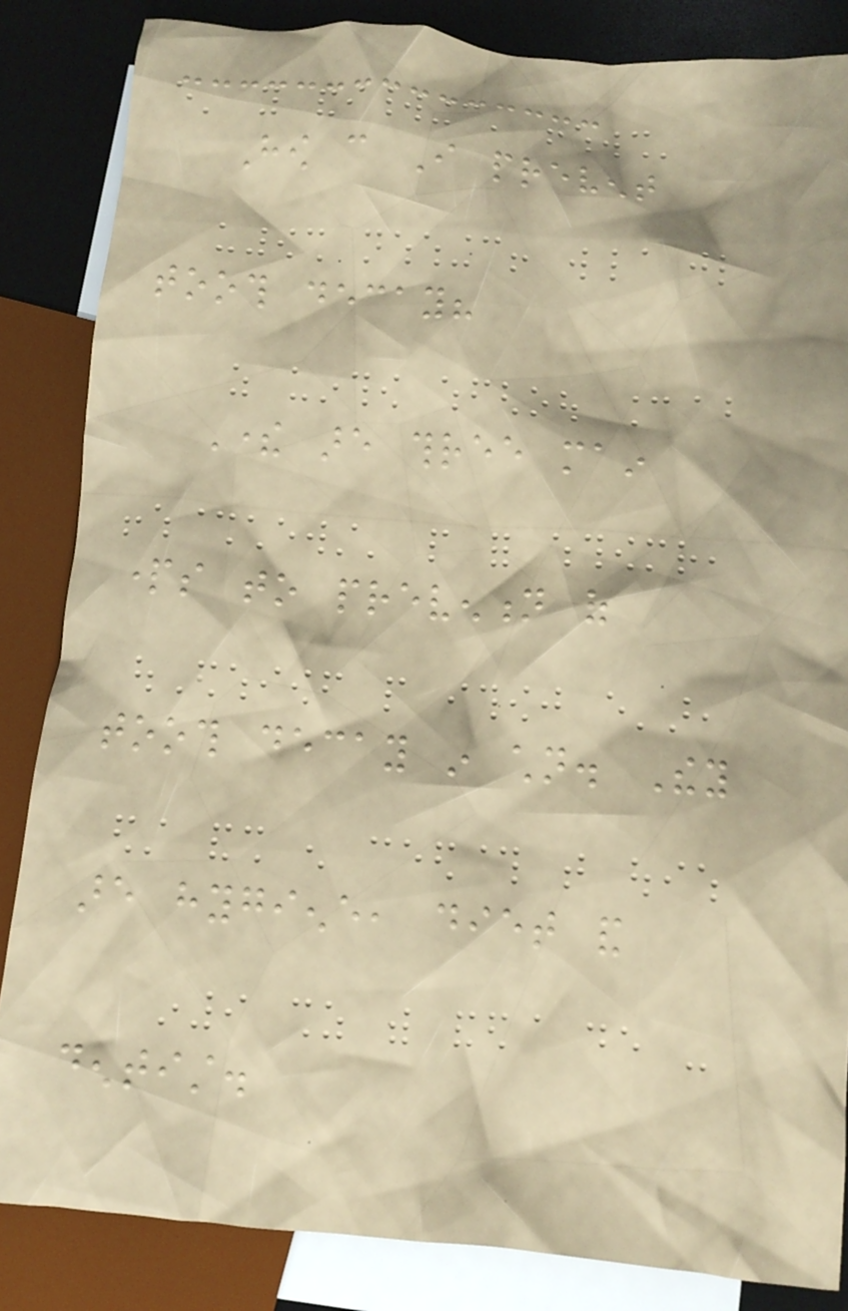How can I prevent
tooth decay?
There are three main
parts to prevention of
tooth decay in children. They
are hygiene, diet and
dentist.
